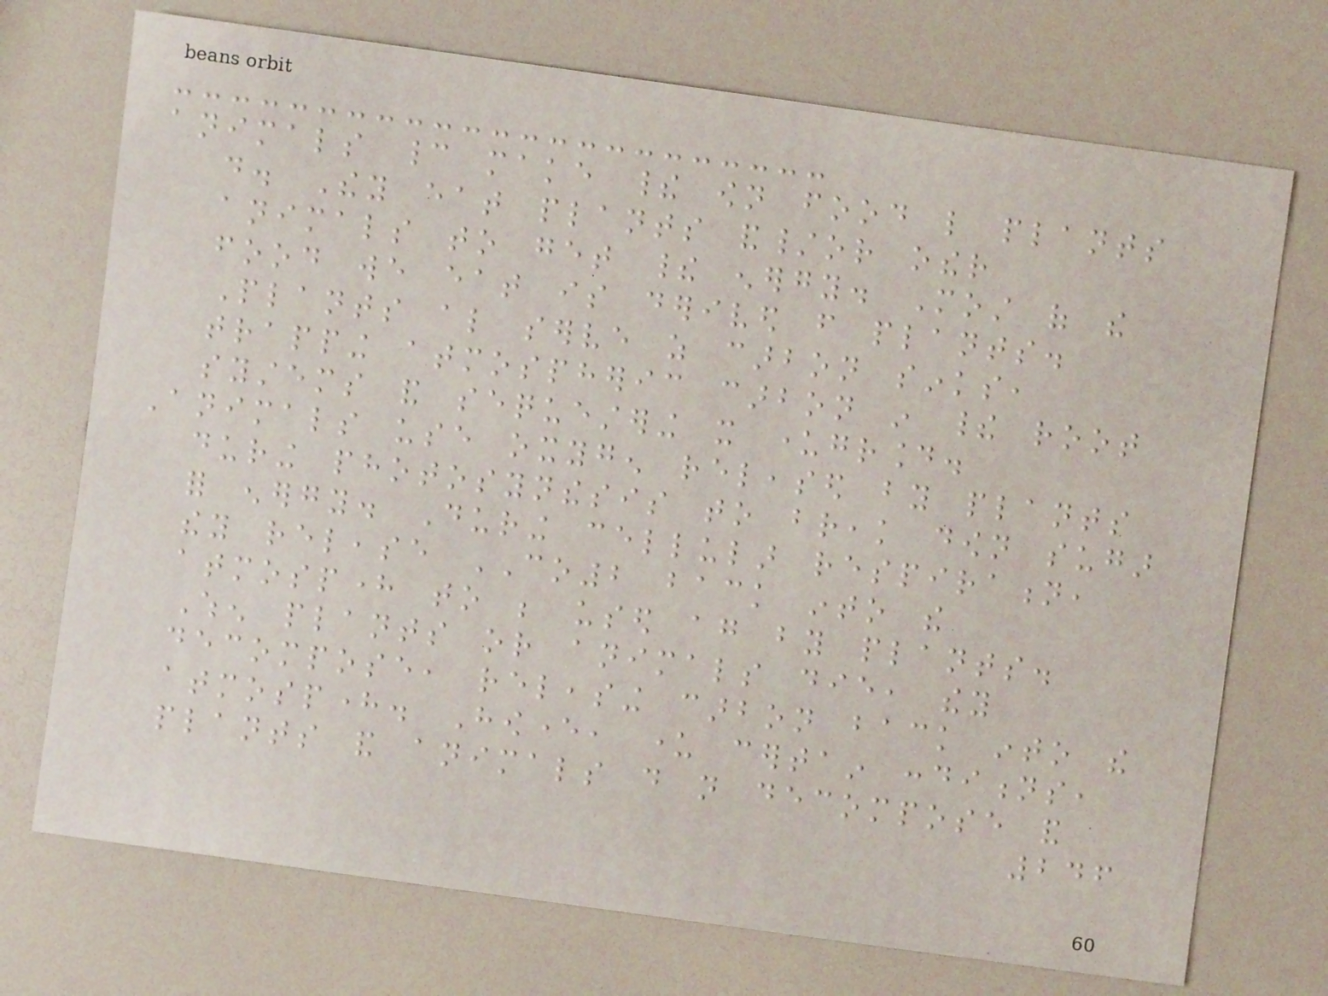animals cannot make their own food like plants
do. They eat plants and/or other
animals to get their energy. Most of the
food we eat is derived from plants.
Plants also serve as carbon sinks,
trapping atmospheric carbon in their root
systems and sequestering it underground.
Animals use oxygen released by plants
during photosynthesis to break down sugar
for energy. During cellular respiration,
they release CO2 back into the
atmosphere to be used again by plants.
When plants or animals die, they
decompose, releasing carbon back into the
atmosphere. However, under certain conditions,
plants and animals do not decompose and
246
